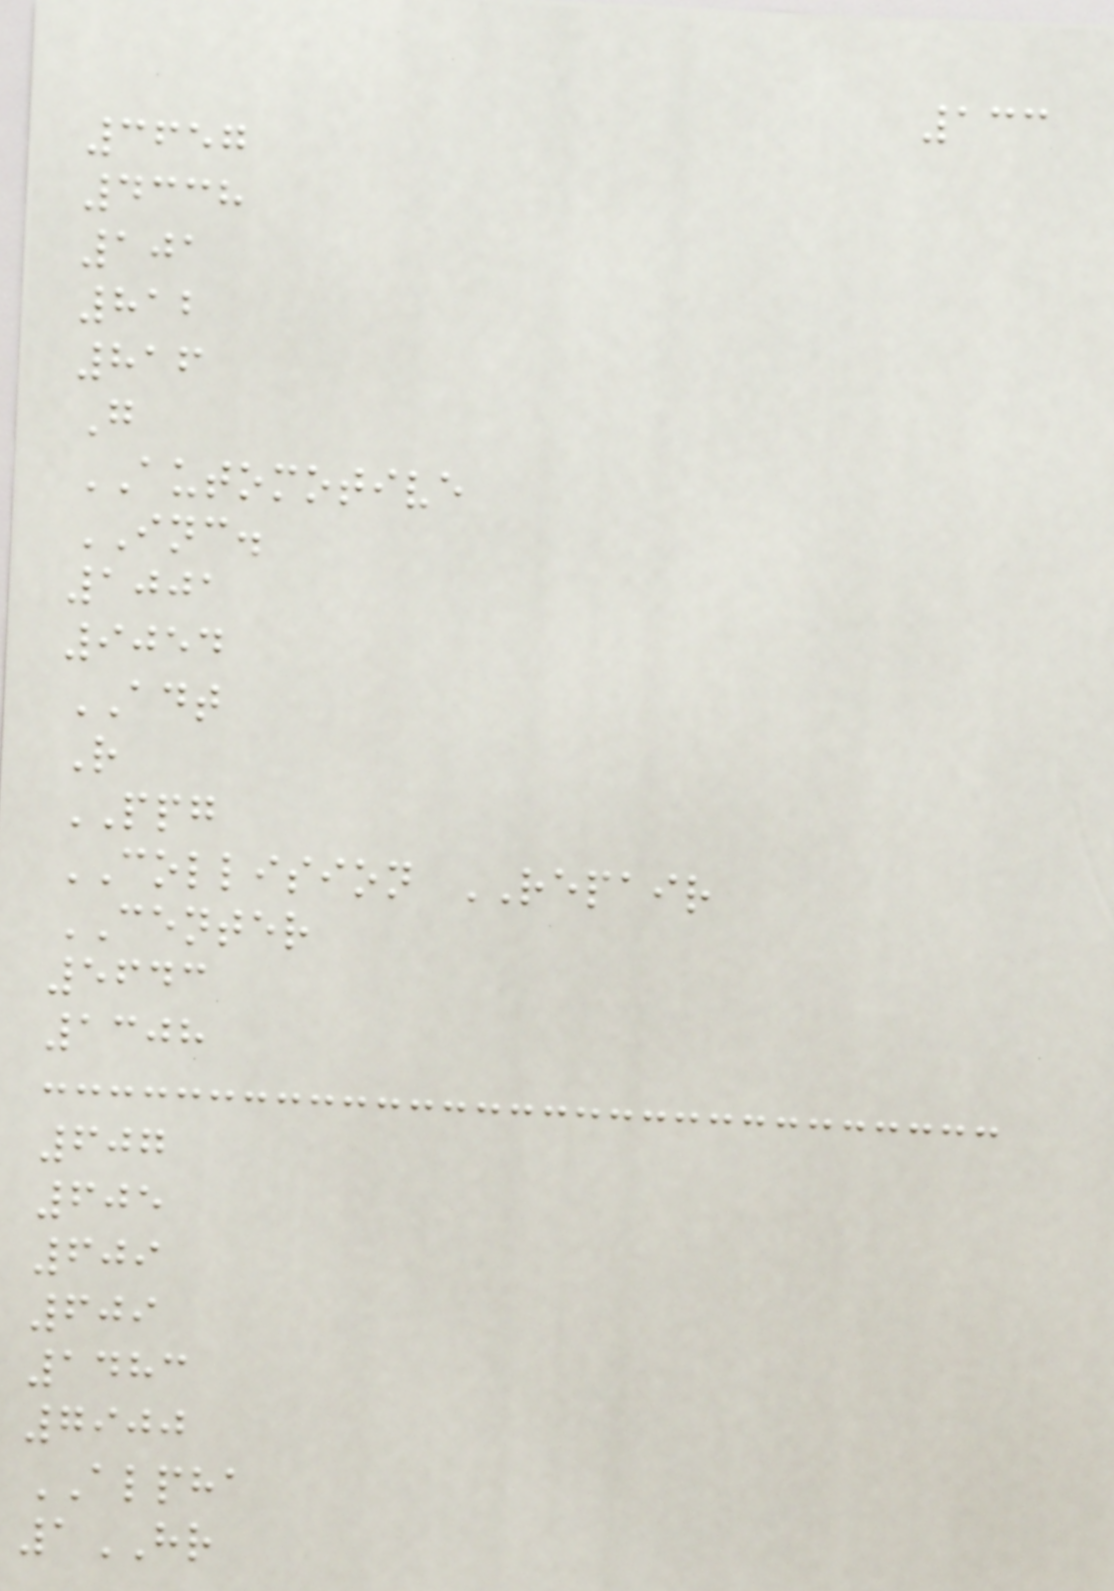133
3657
4338
101
812
816
G
AUTOMOTIVE
INC.
1001
9054
ADT
R
PPG
COLLISION REPAIR
CENTER
5643
1308
607
605
609
609
1483
7900
ALPHA
1HR
